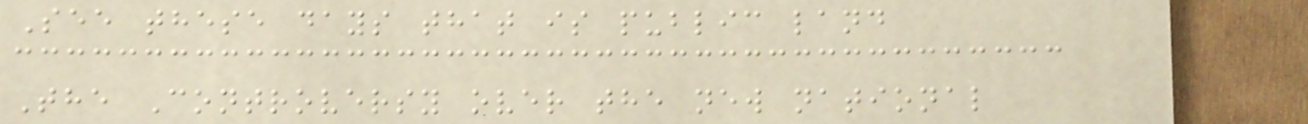See these days that is public land
The Controversy over the new national
